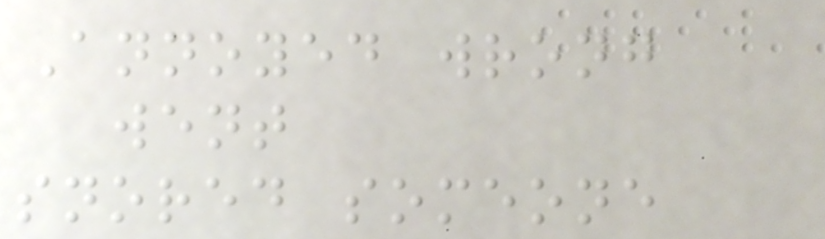Annoyed wrong
went
snored someone
